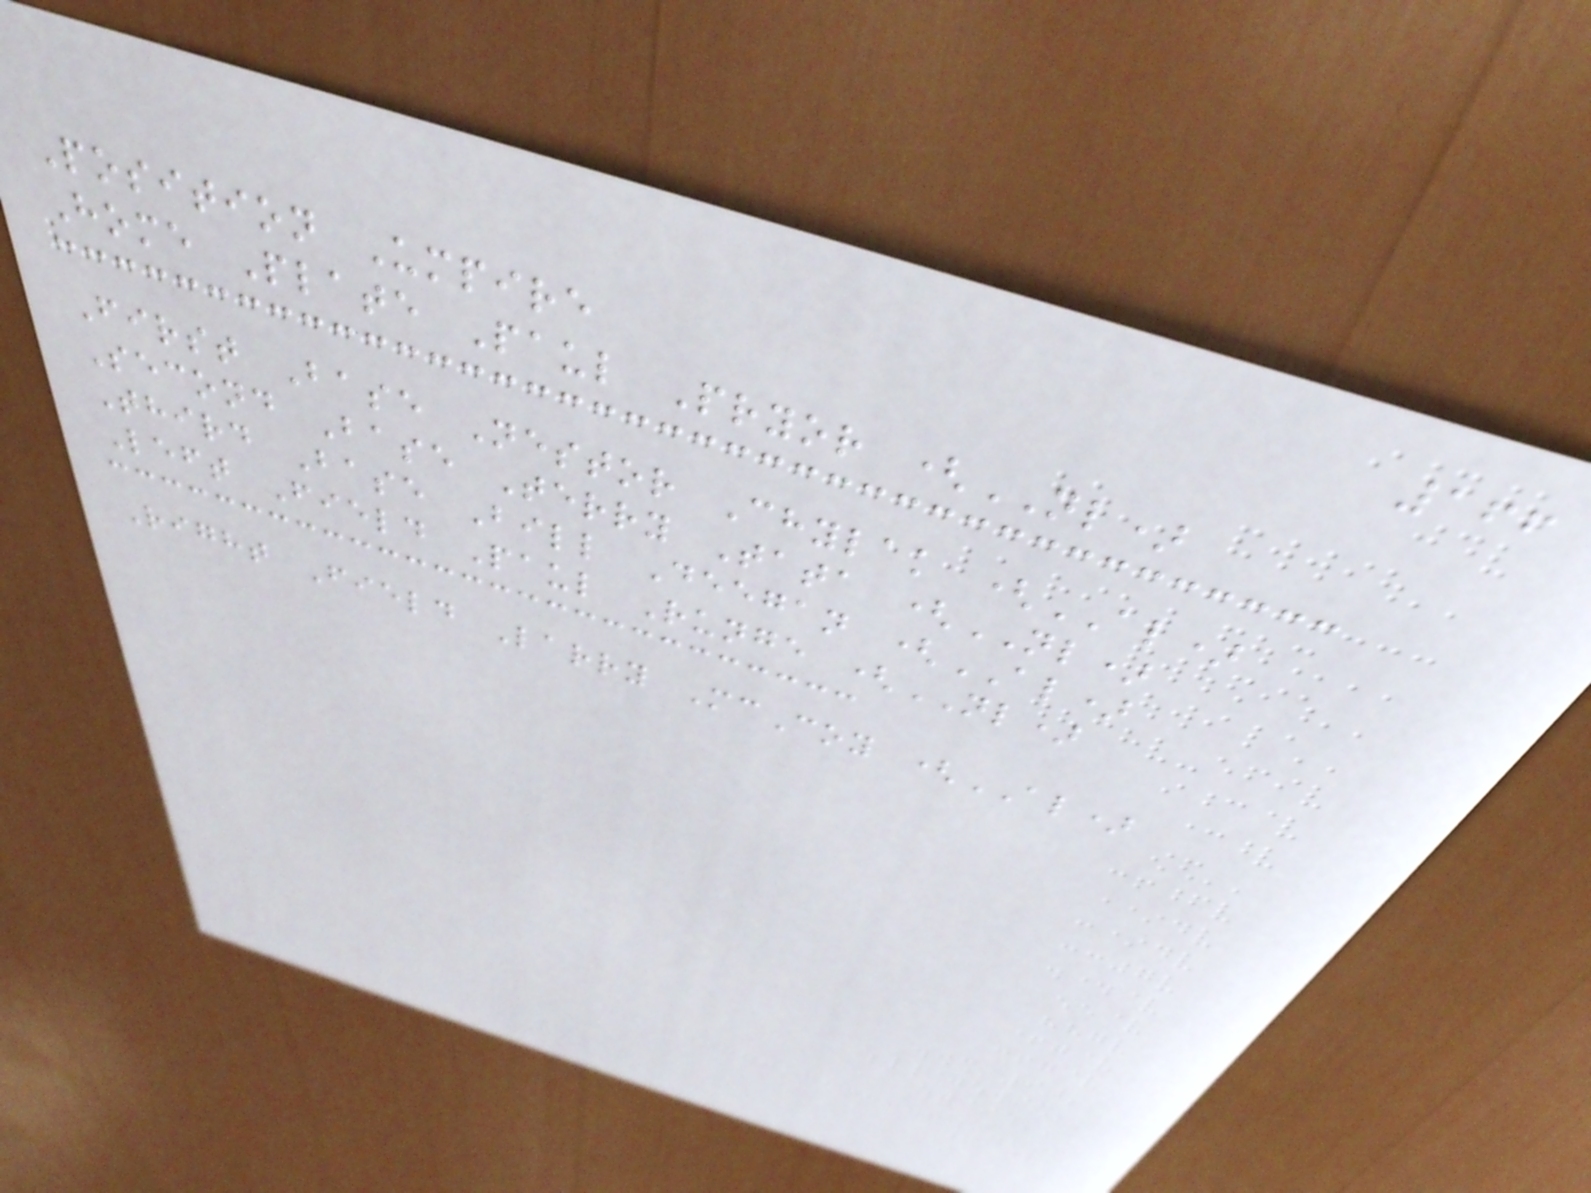166
Position Umpire
Home Plate Paul Pryor (NL)
First Base Nestor Chylak (AL)
Second Base Terry Tata (NL)
Third Base Bill Deegan (AL)
Left Field Paul Runge (NL)
Right Field Larry McCoy (AL)
